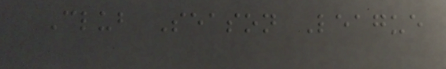Club Season League
